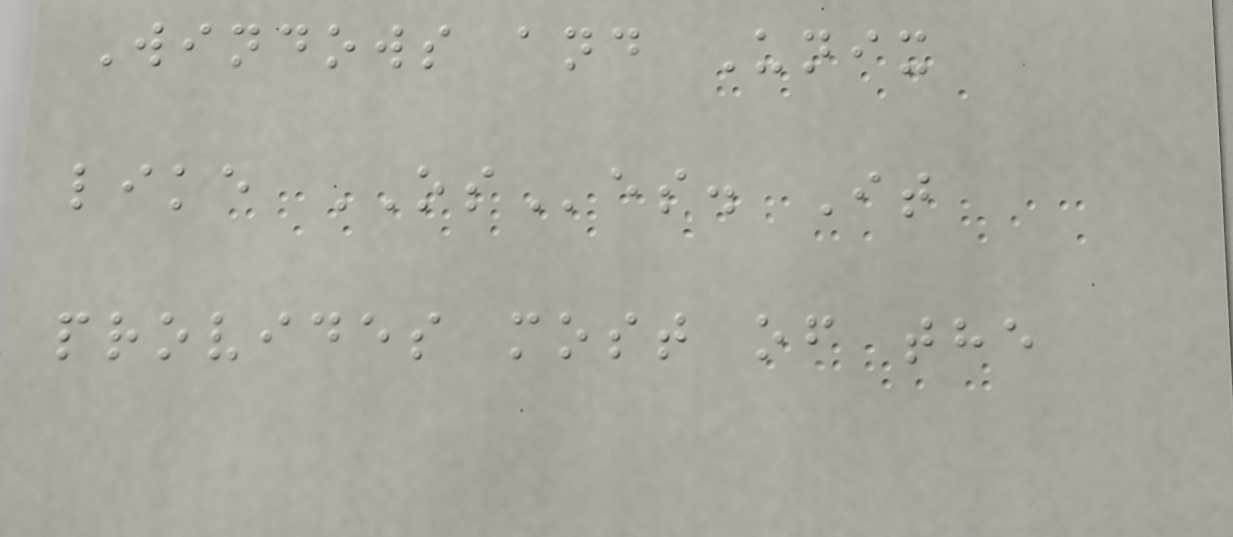Windows and Unix
like OSes. It
provides most of the
